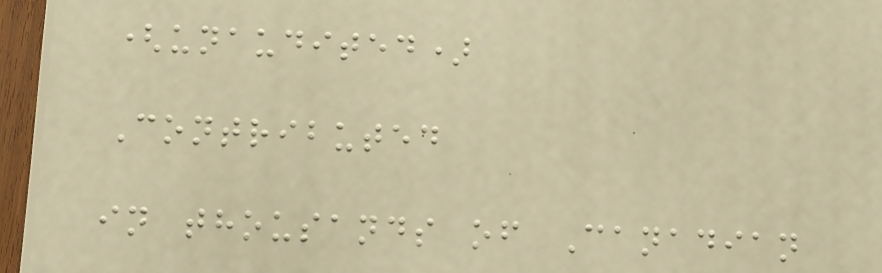(unaudited)
Contributed
in thousands of Canadian
